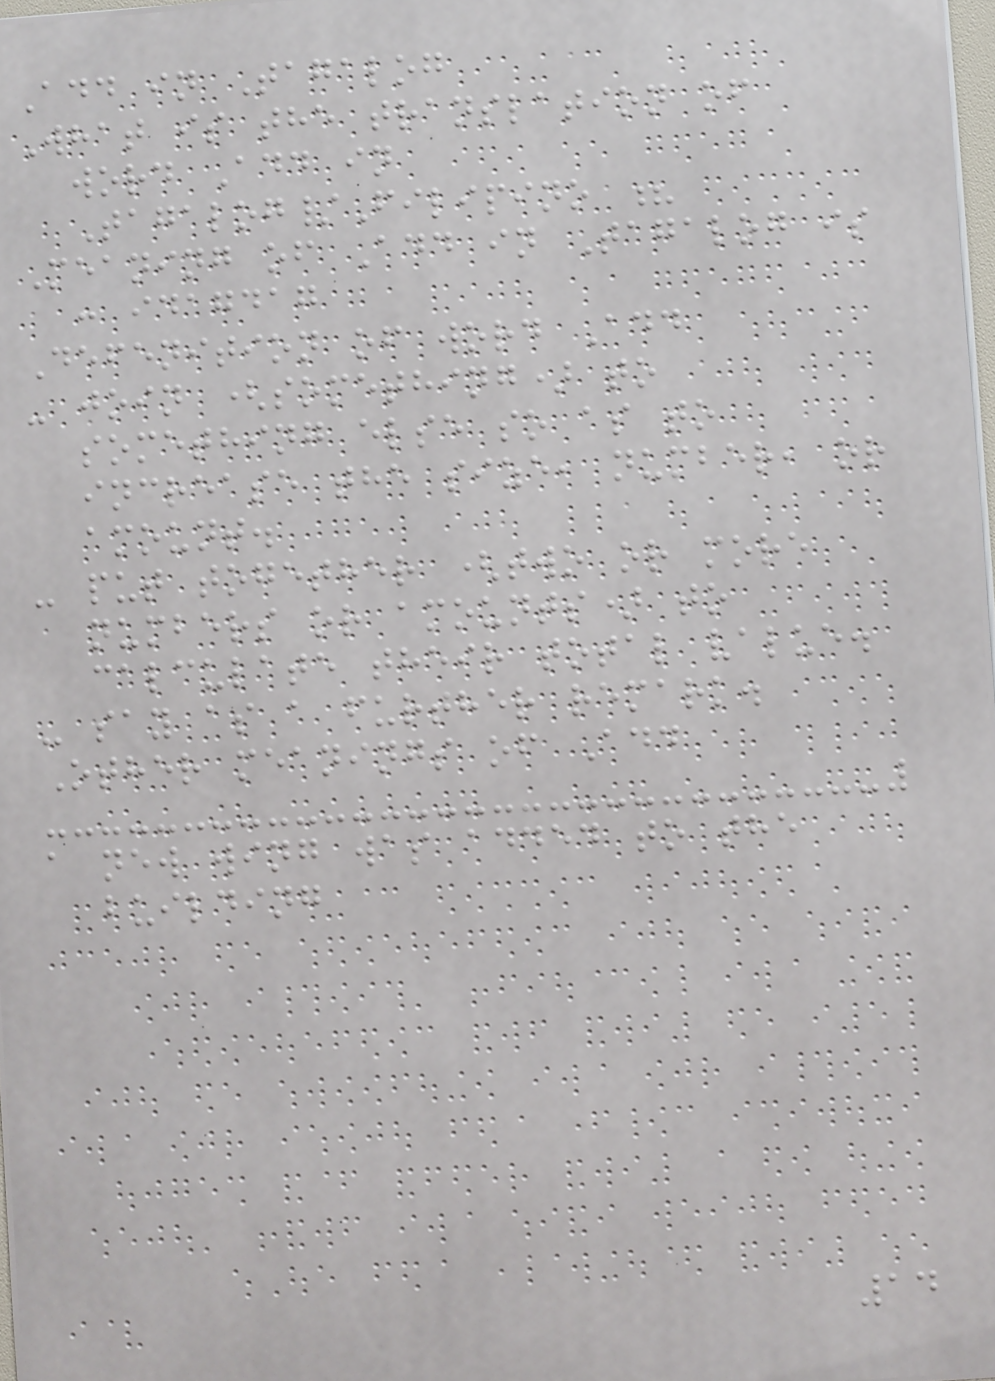Add in Tagalog
What is the translation of
word Add in
Tagalog/Filipino ?
Meaning of Add in Tagalog is
: idagdag
Defenition of word Add
- join (something) to
something else so as to
increase the size, number, or
amount.
- put together (two or more
numbers or amounts) to
calculate their total value.
- say as a further remark.
Other meanings of Add
a new wing was added to the
building
14
